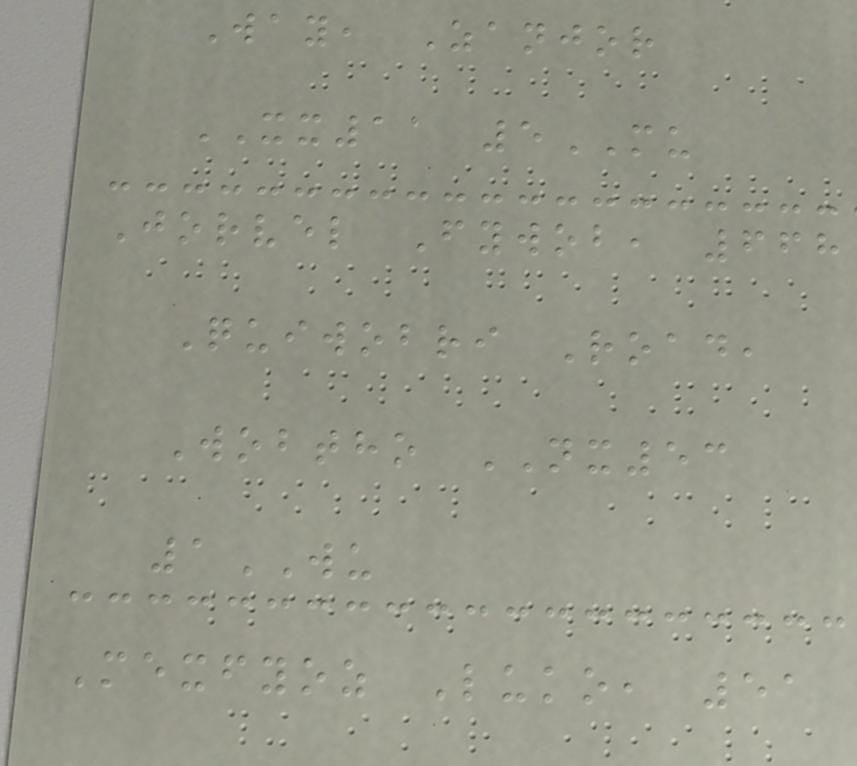Way, Zanjor
XX11 5MU
Jorvel Fywob, 668
Quiwobri Road,
Wobtho NX53
1WU
Mexfyoz Luko, 51
